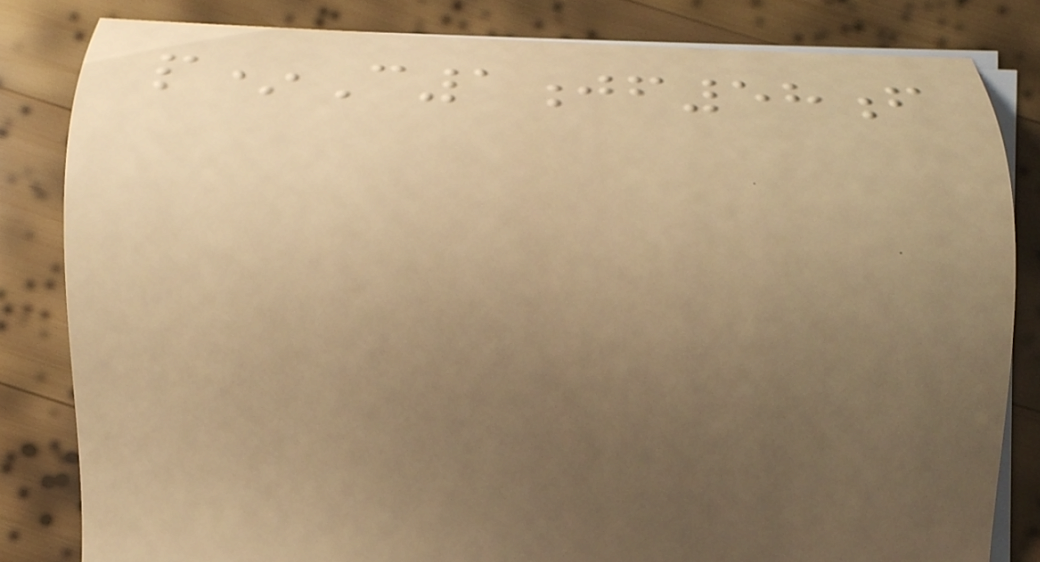p*C1jf58f
